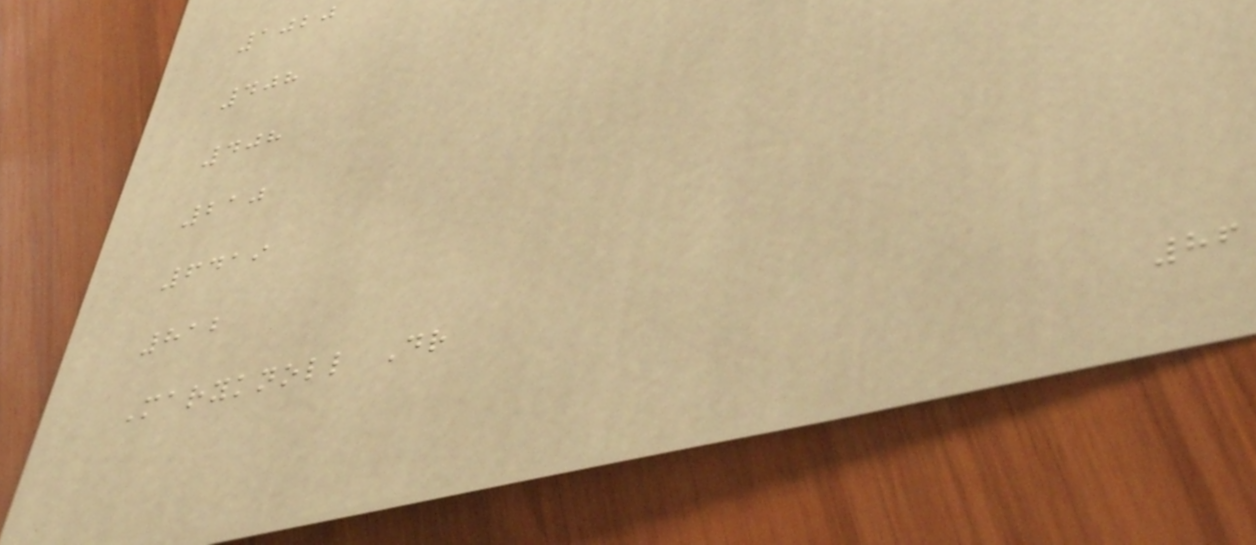1020
408
408
210
6419
812
Maryknoll Dr
86
